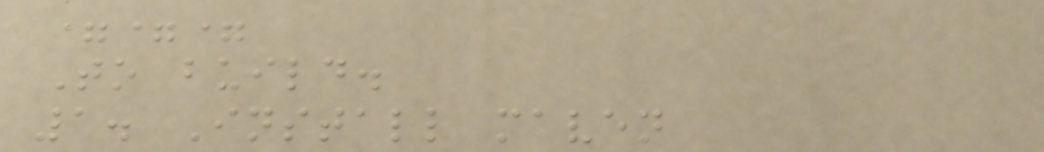===
To build.
1. Install maven
